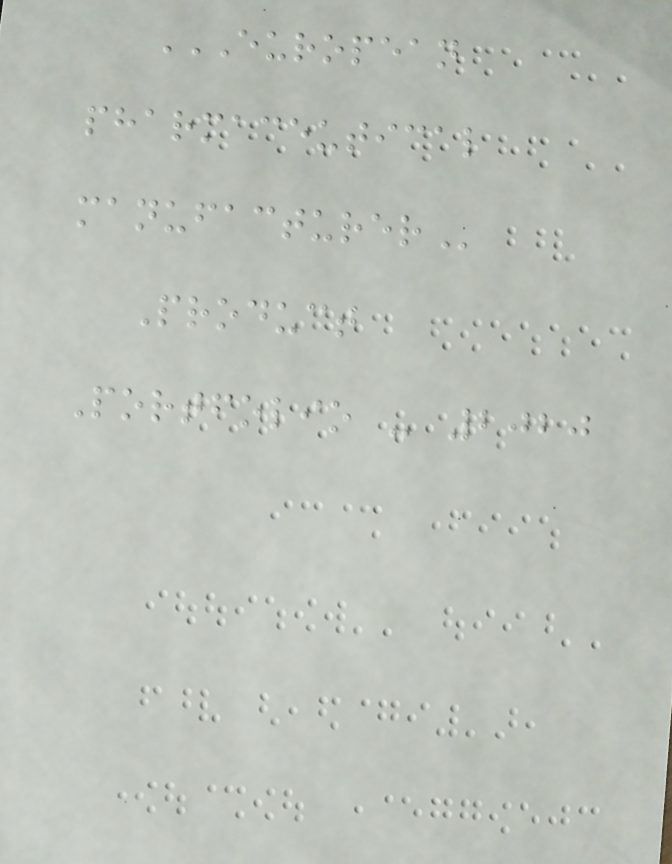EUROPEAN
PHARMACEUTICAL
MANUFACTURER
Product
Portfolio - 2020
